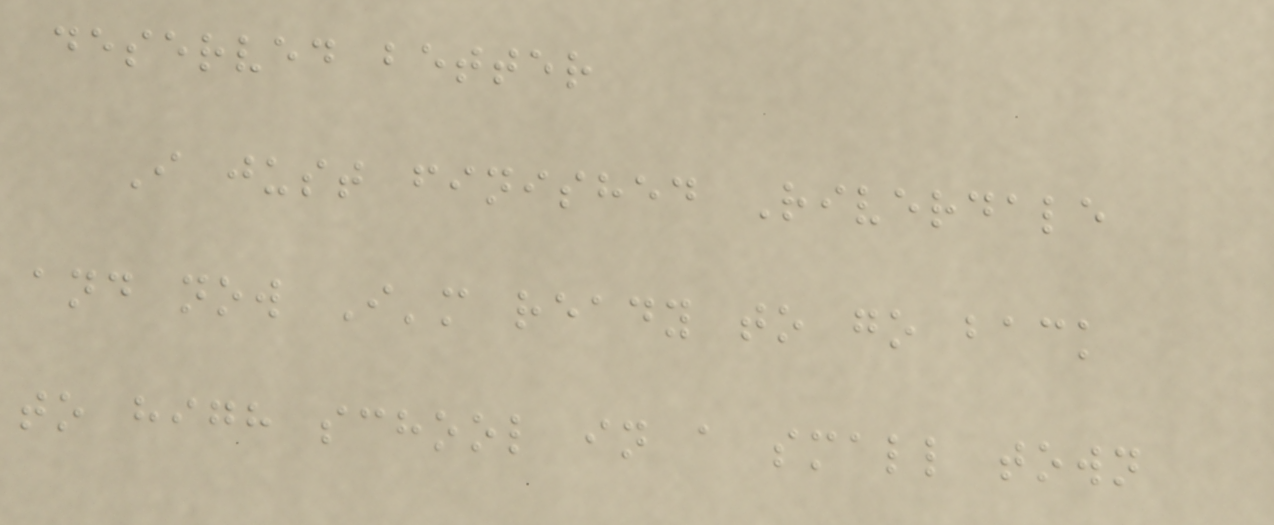deserved better
I just finished Riverdale
and now I'm ready to go back
to high school in a small town
